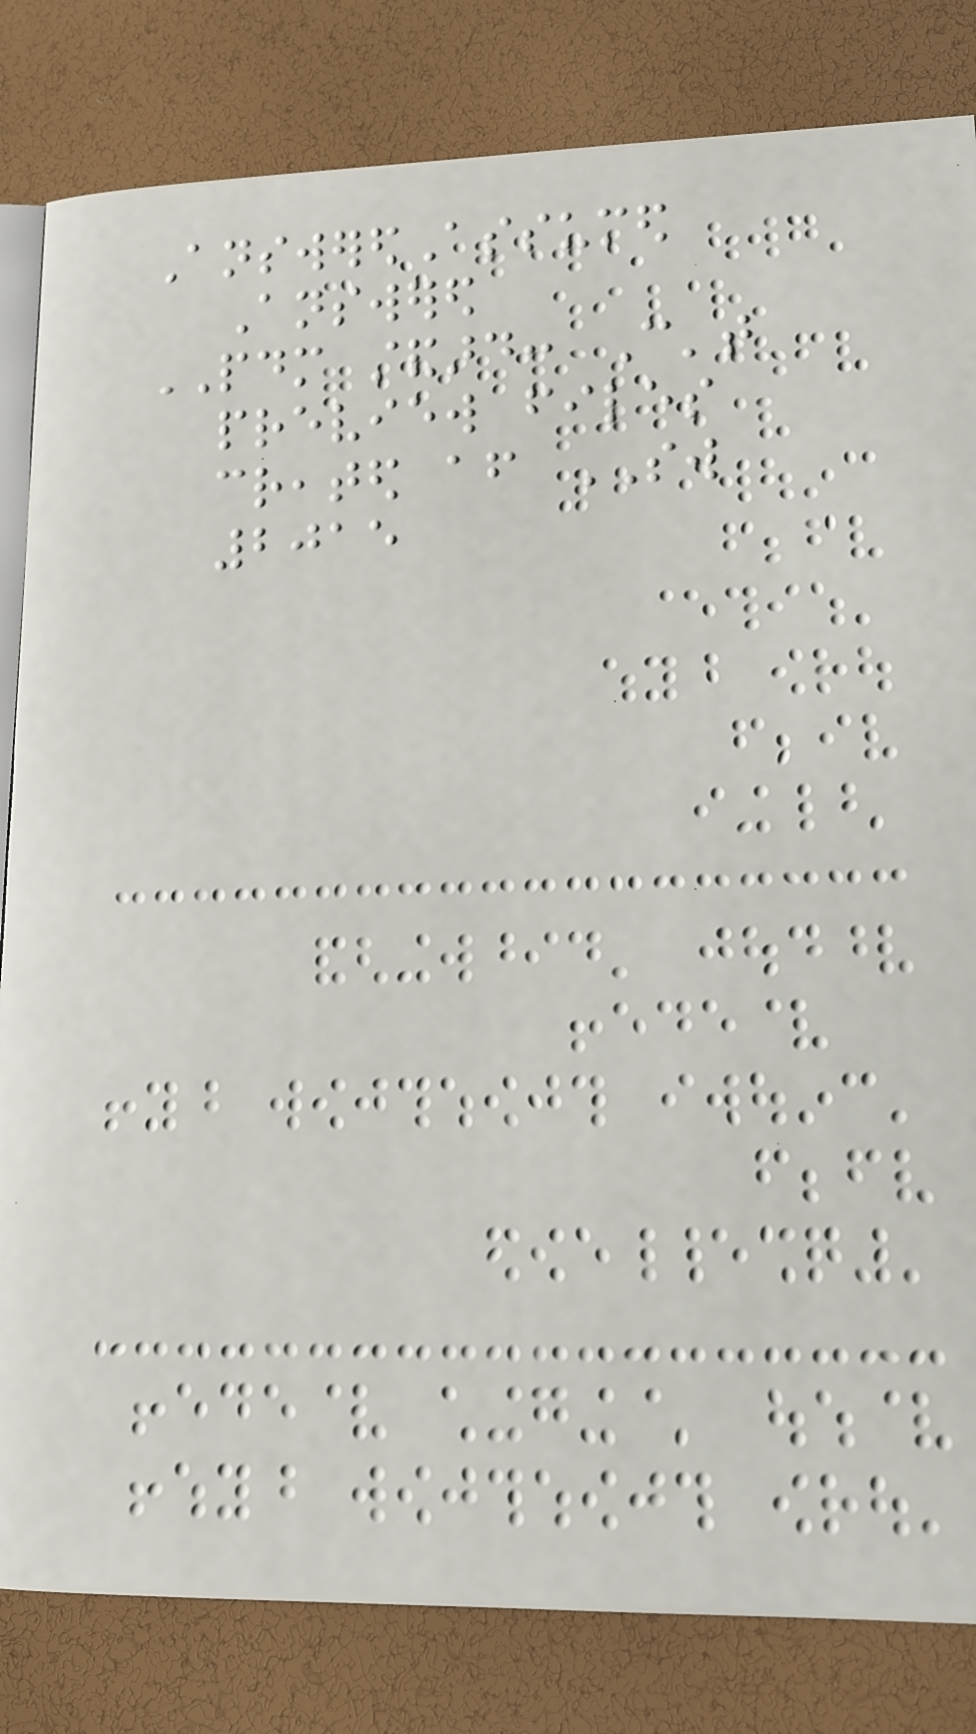AnsweredAssumed
Answered
PDM standard: Can't
preview files
created after SW
2015
